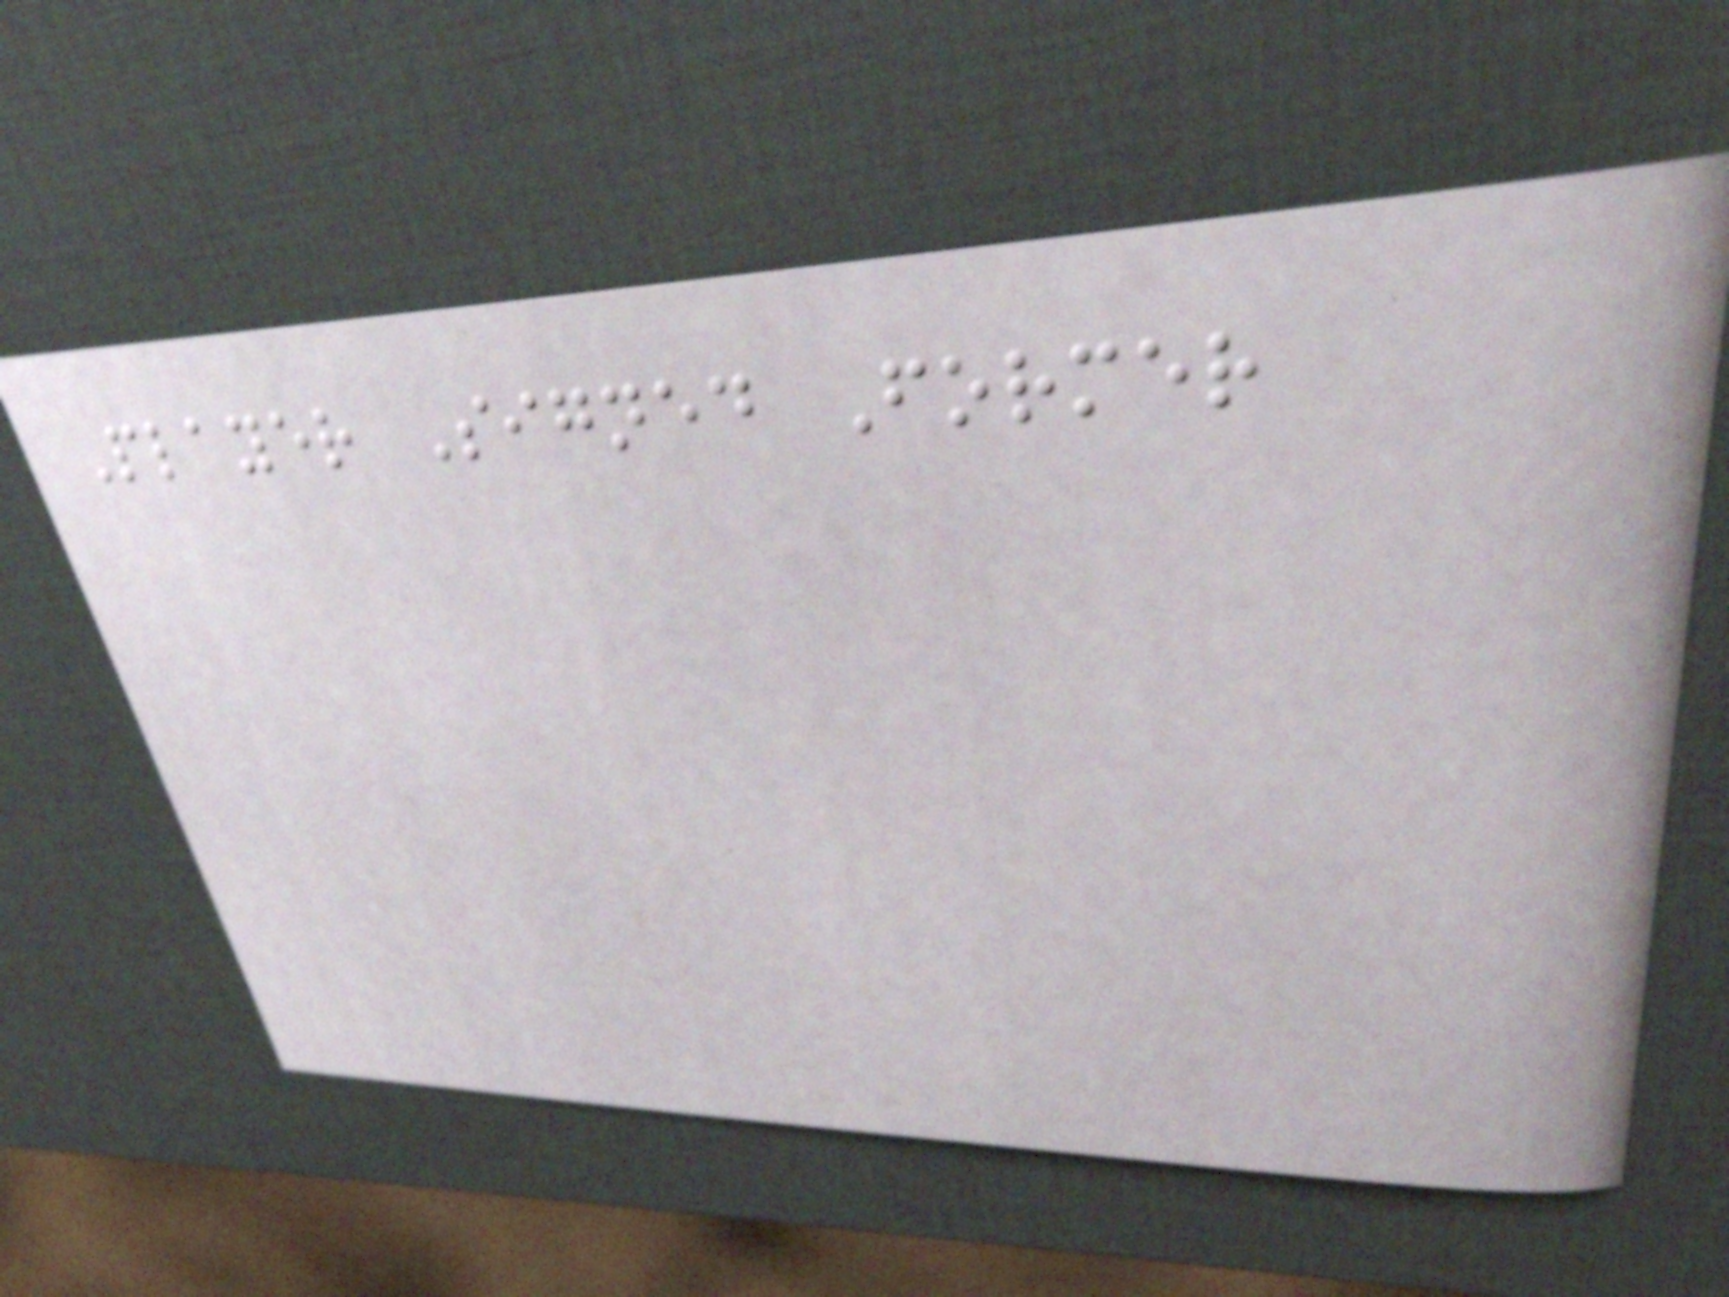Player Signed Former
